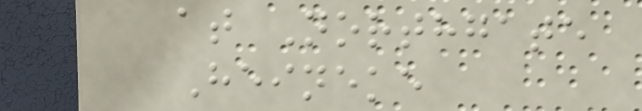at Northgate
Heineke
